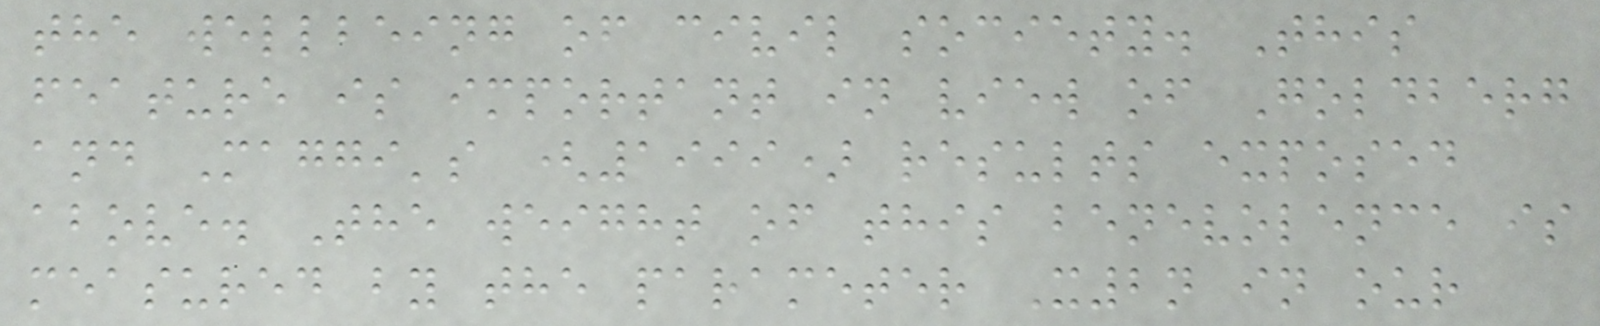the wellbeing of civil society. This
feature is important in view of Goldberg
and Maggi's (1999) results exposed
above. The weight of this benevolence is
measured by the parameter X2n in our
